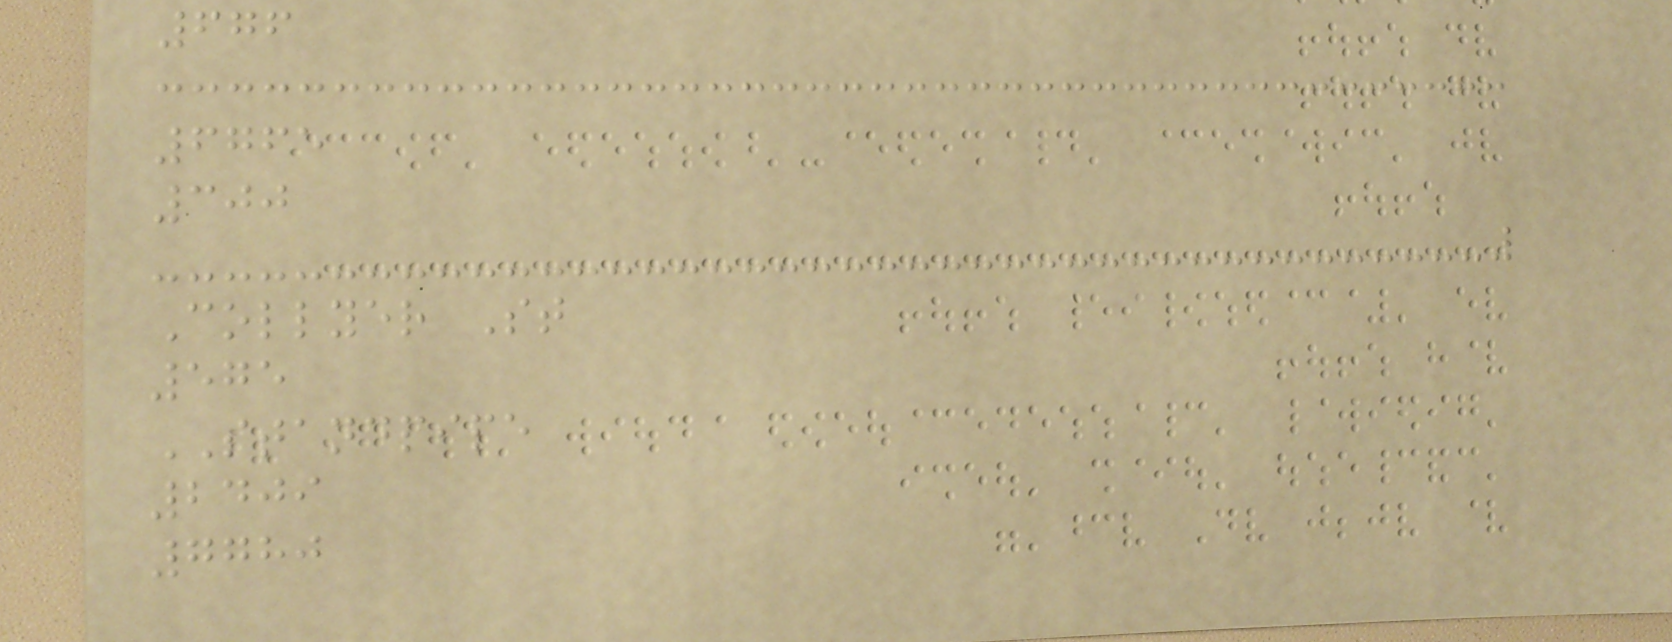676
6765
300
Collyer St
575
STANDPIPE
2409
7780
